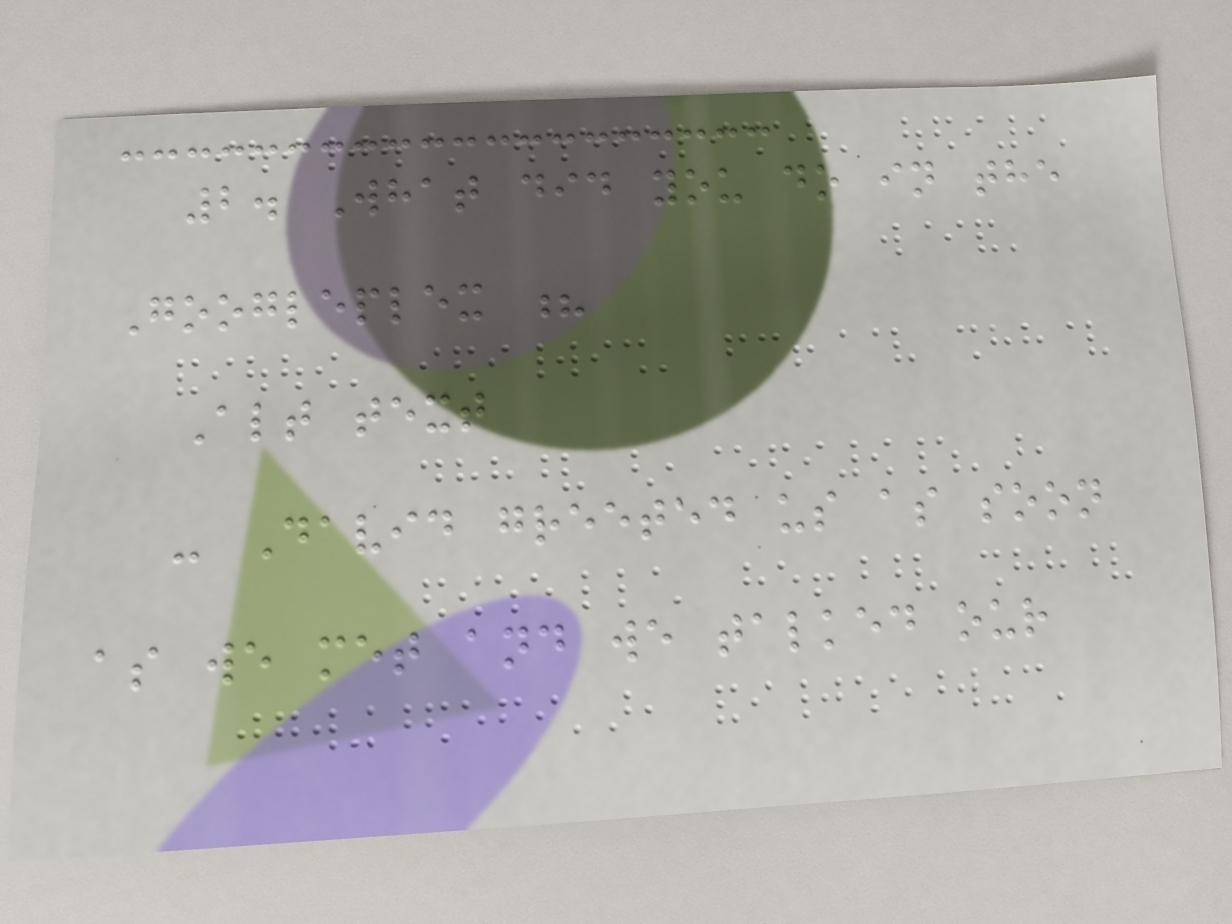2. What did you do in the
Googleplex ?
Alt text
- David greeted us as soon
as we met and we talked our
